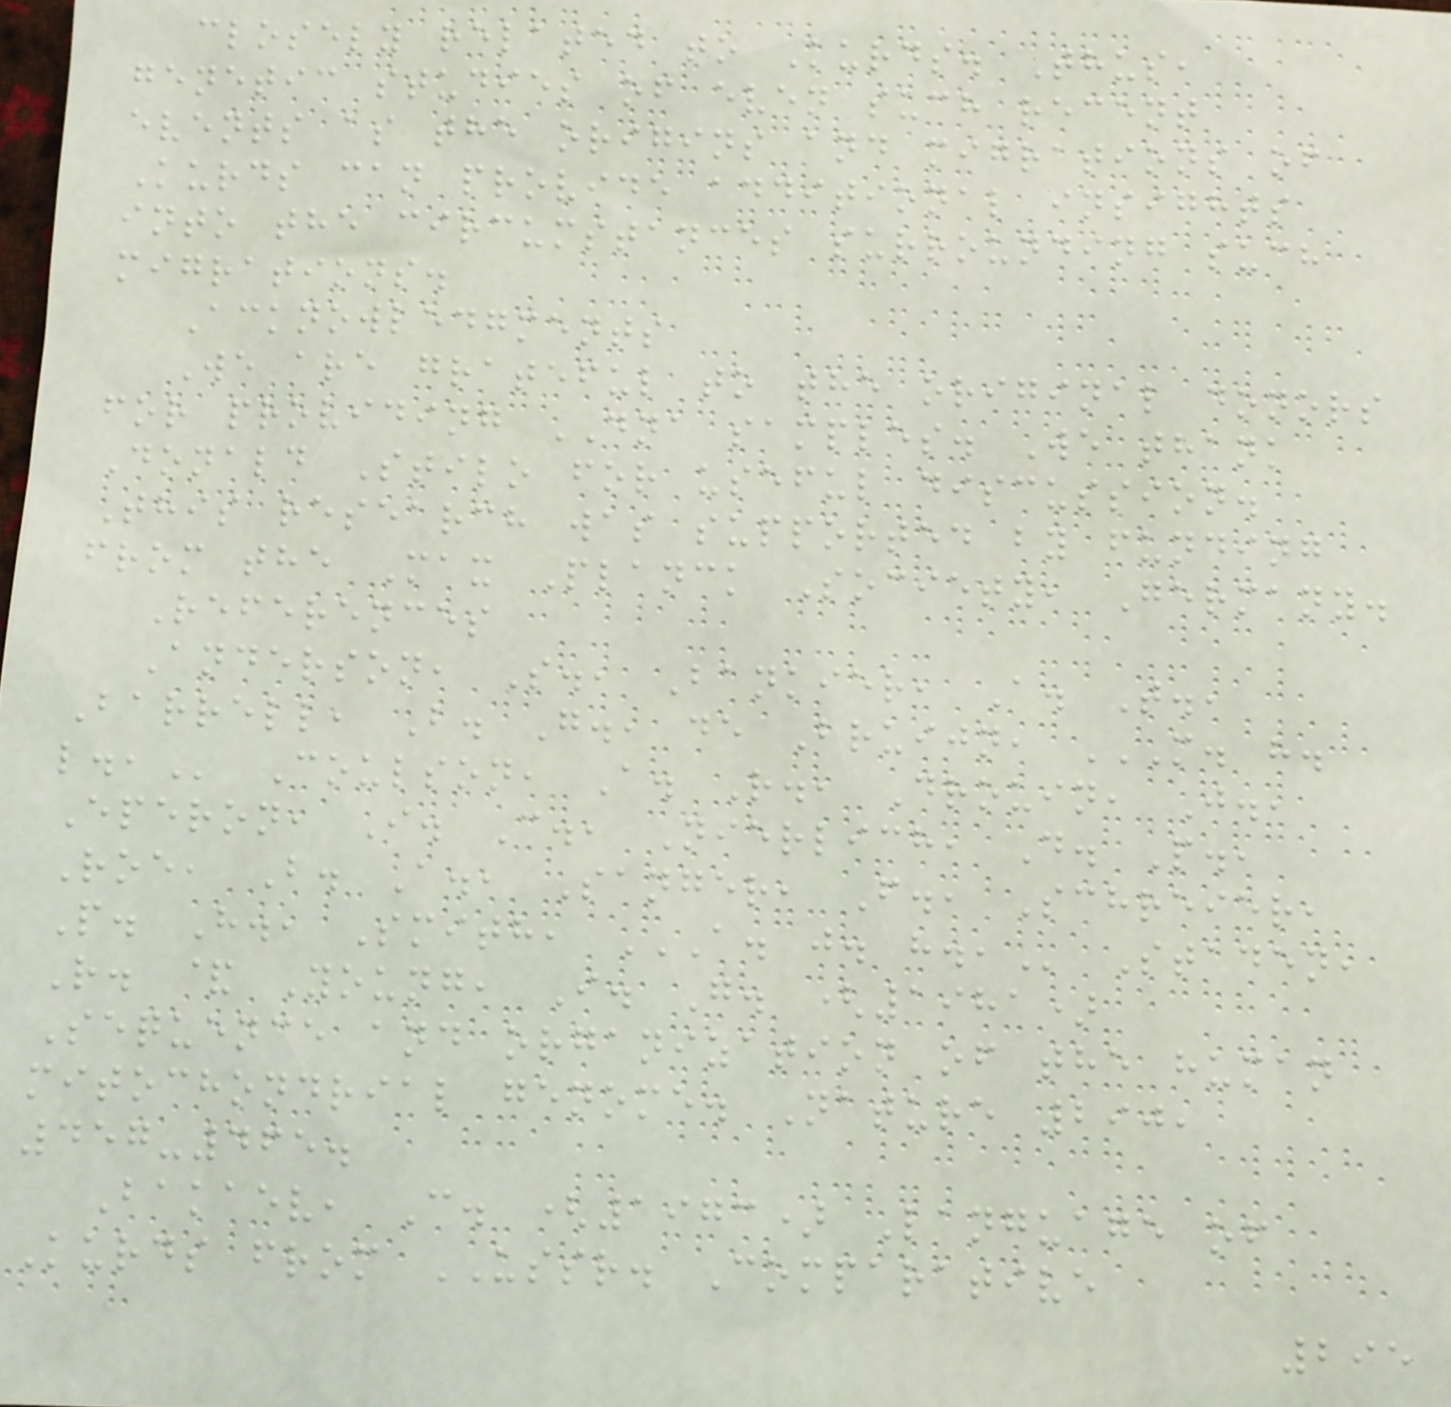closely related to Kurds. Thus,
genetic studies of even such recent
events as the origins and migrations of
Kurds can provide additional insights
into the circumstances surrounding such
migrations.
Acknowledgments
We are grateful to the original donors
for providing DNA samples. We thank
Donald Stilo for useful discussion.
This research was supported by funding
from the Max Planck Society, Germany.
References
Anderson, S., Bankier, A. T.,
Barrell, B. G., de Bruijn, M. H.
L., Coulson, A. R., Drouin, J.,
Eperon, I. C., Nierlich, D. P.,
Roe, B. A., Sanger, F., Schreier,
P. H., Smith, A. J. H., Staden,
R. & Young, I. G. (1981)
Sequence and organization of the human
mitochondrial genome. Nature 290,
457-465.
Bakaev, C. (1973) Language of
Kurds from USSR. Comparative
295
